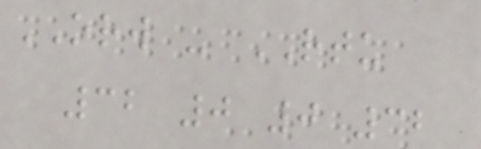ORW - RTU
32 0 0 32
